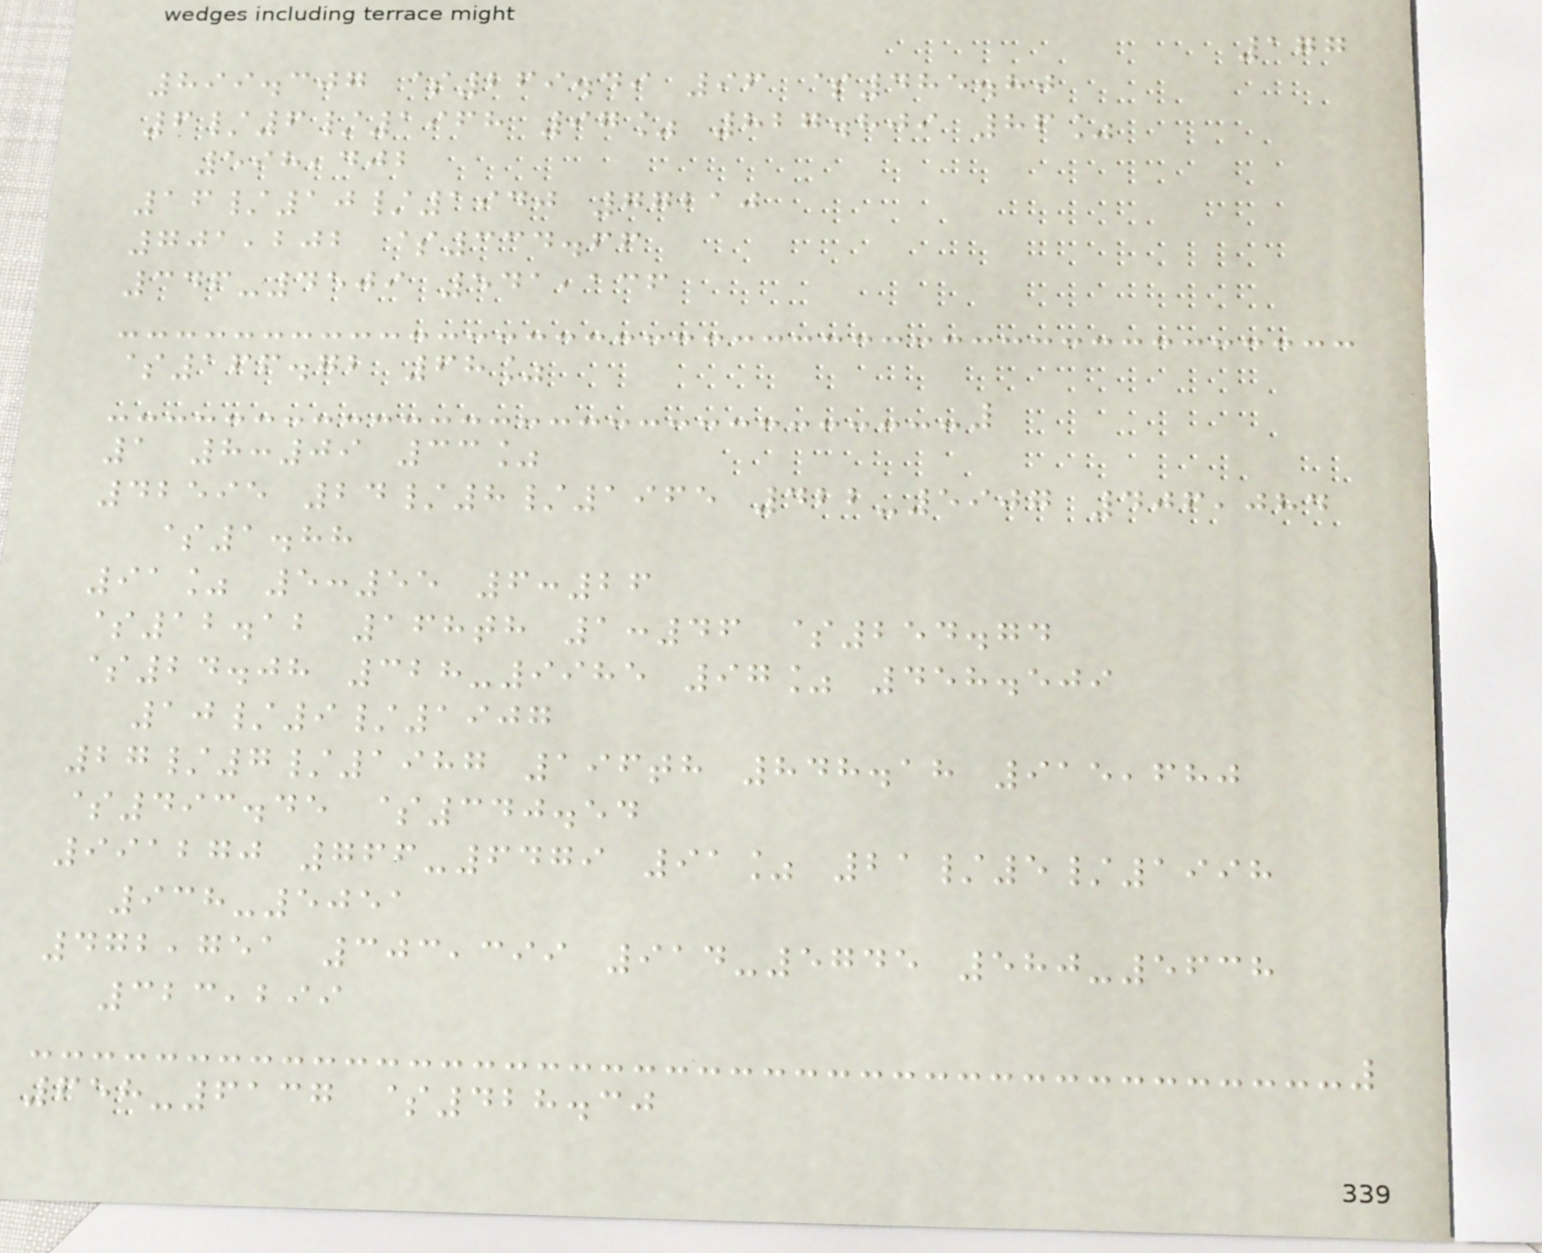177
899.307 $269.49 96 $485.80
6/6/1968 97% 827.809 86%
598,402
16/10/1940 77210
701,202 $334.66
346-4509 541,136
$166.72 68%
1 8:09 33%
42595 24/8/1965 422-5907 406,084
$1.88
91% 5:55 6:26
$12.12 168th 1:46 $254.74
$24.08 328-9985 97% 458.509
10/9/1907
27/7/1987 196th 848.18 915,680
$493.45 $340.54
991270 766-6479 91% 21/5/1998
938-5051
472,751 303,399 914-5745 580-5638
323,299
658-6137 $428.30
